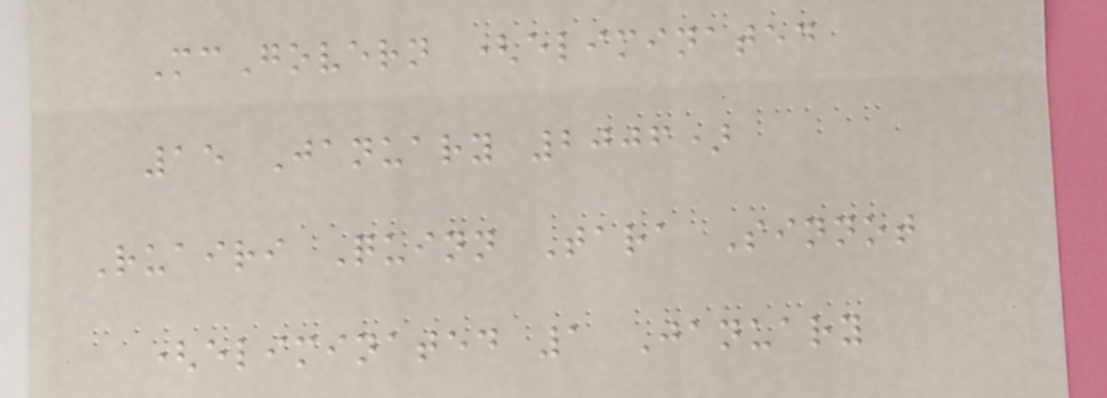McGovern (eliminated
15 January 2006)
Ruairi Quinn Tara Sinnot
(eliminated 1 January
